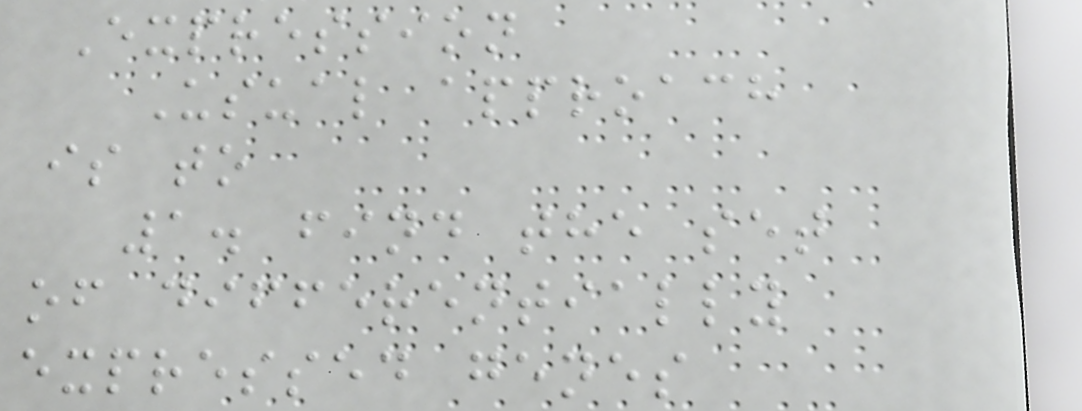Expression
Usual approach
is to
1. find the set
of differentially
expressed genes
